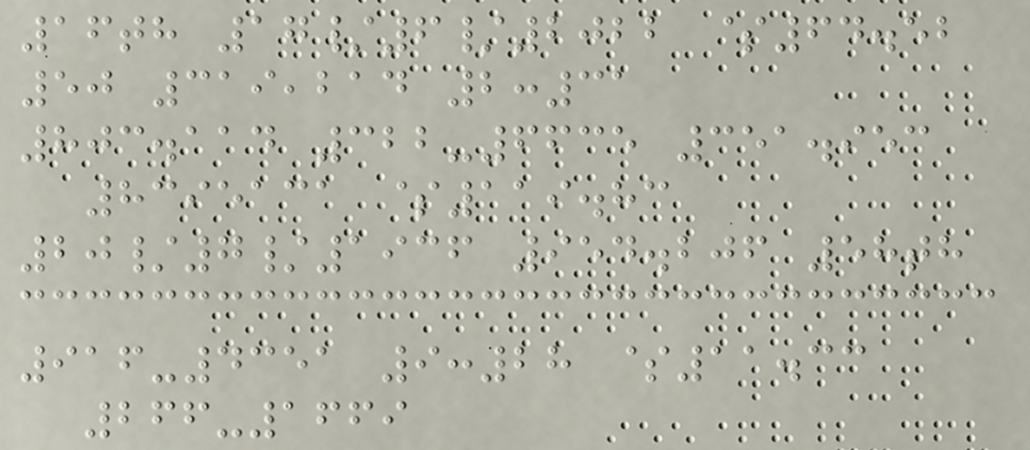16th 17/6/2022 $64.52
50 319,214 2:31
803.114 322-6635 351.953
8395131 $119.83
20/7/1936 954.206 58th
916-4351 9:28 $11.33
266-1669
